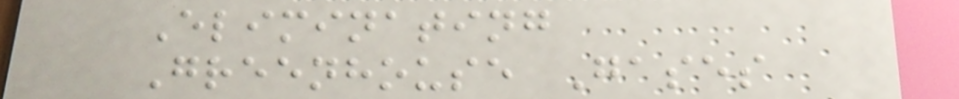Eliminating
Greenhouse Gases
